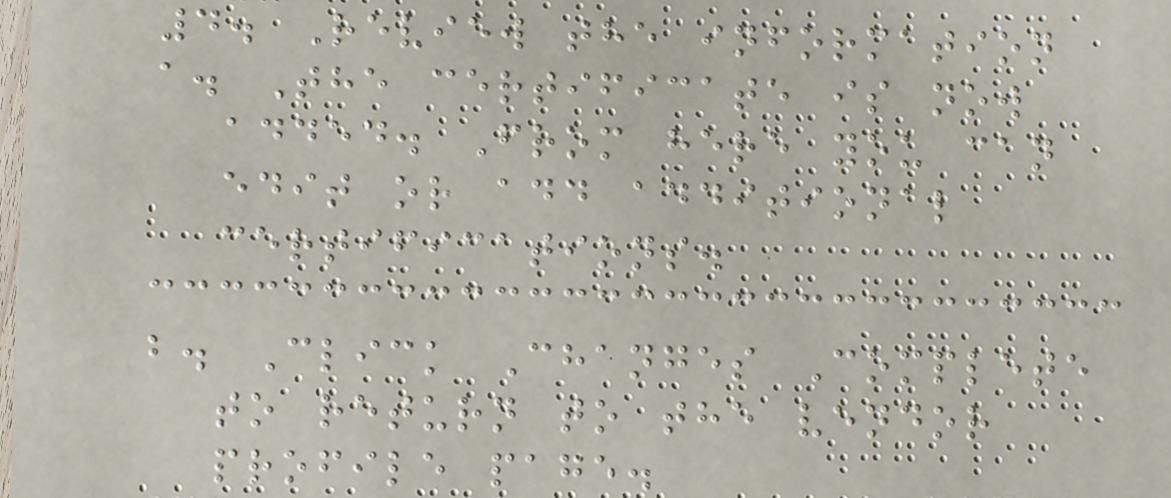4. Review the information
a. The certificate is now
added. From here you can
edit or add additional
certifications.
b. Click Changes Complete
to return to the vendor
profile page.
